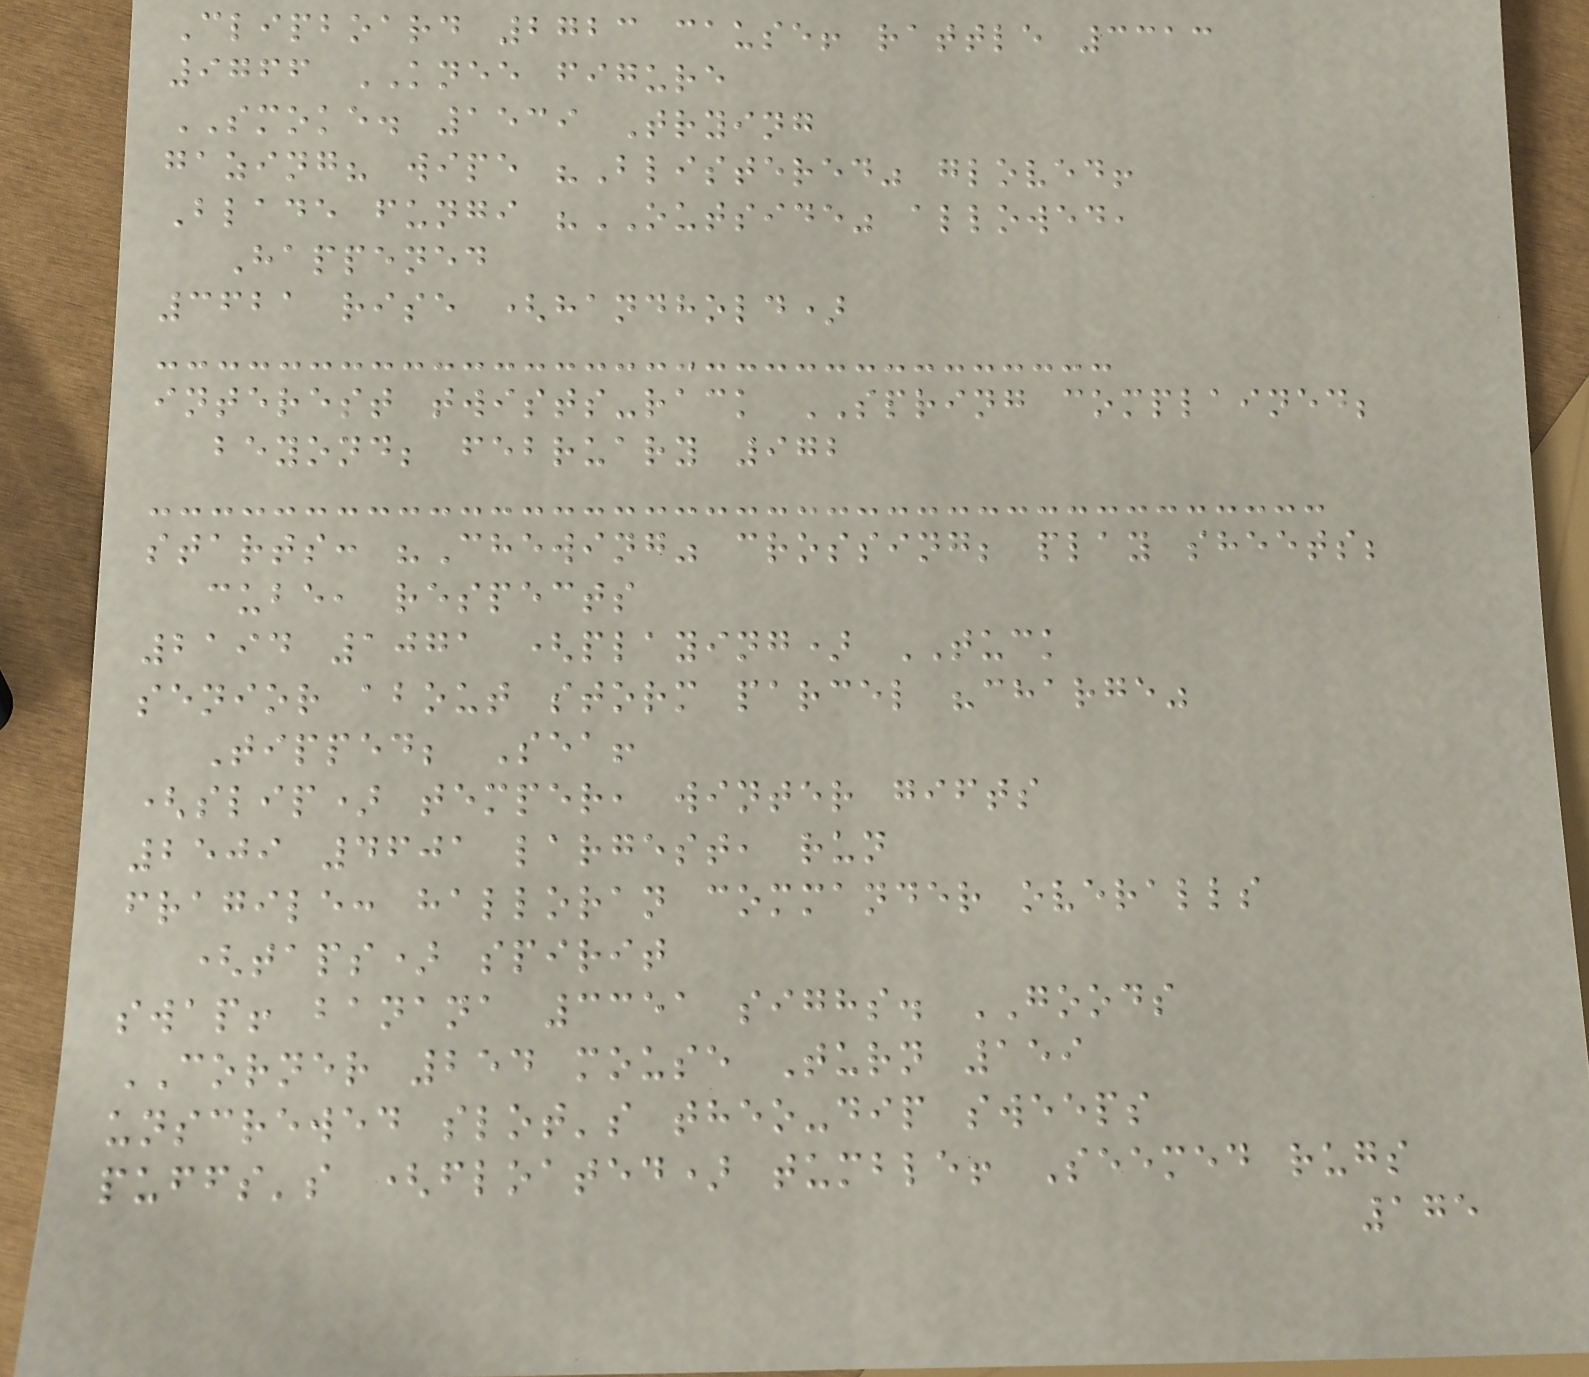Clipboard 2723 cause! rattle 3313
9766 KNEE figure
SMOKE. 1539 Trying
gazing? wipe "Blistered" gloved!
Blade fungi "OUTSIDE" allowed,
Happened
3621 rise (handhold)
interest twists-rack SPRING complained;
beyond; february 972
starts: "Chewing" crossing; play sheets;
cube, respects
2194 1071 (playing) TUCK
senior about storm parcel "charge"
Tipped; Sea!
(slip) temper, winter gifts
2509 4601 largest, run
fragile: halloran commander overalls
(taps) spirit
swap! banana 3351 sighs. GOODS
CORNER 254 mouse Turn 159
unscrewed slot's theo-dip sweeps
puffs's (floated) tumble! Seemed rugs
175
